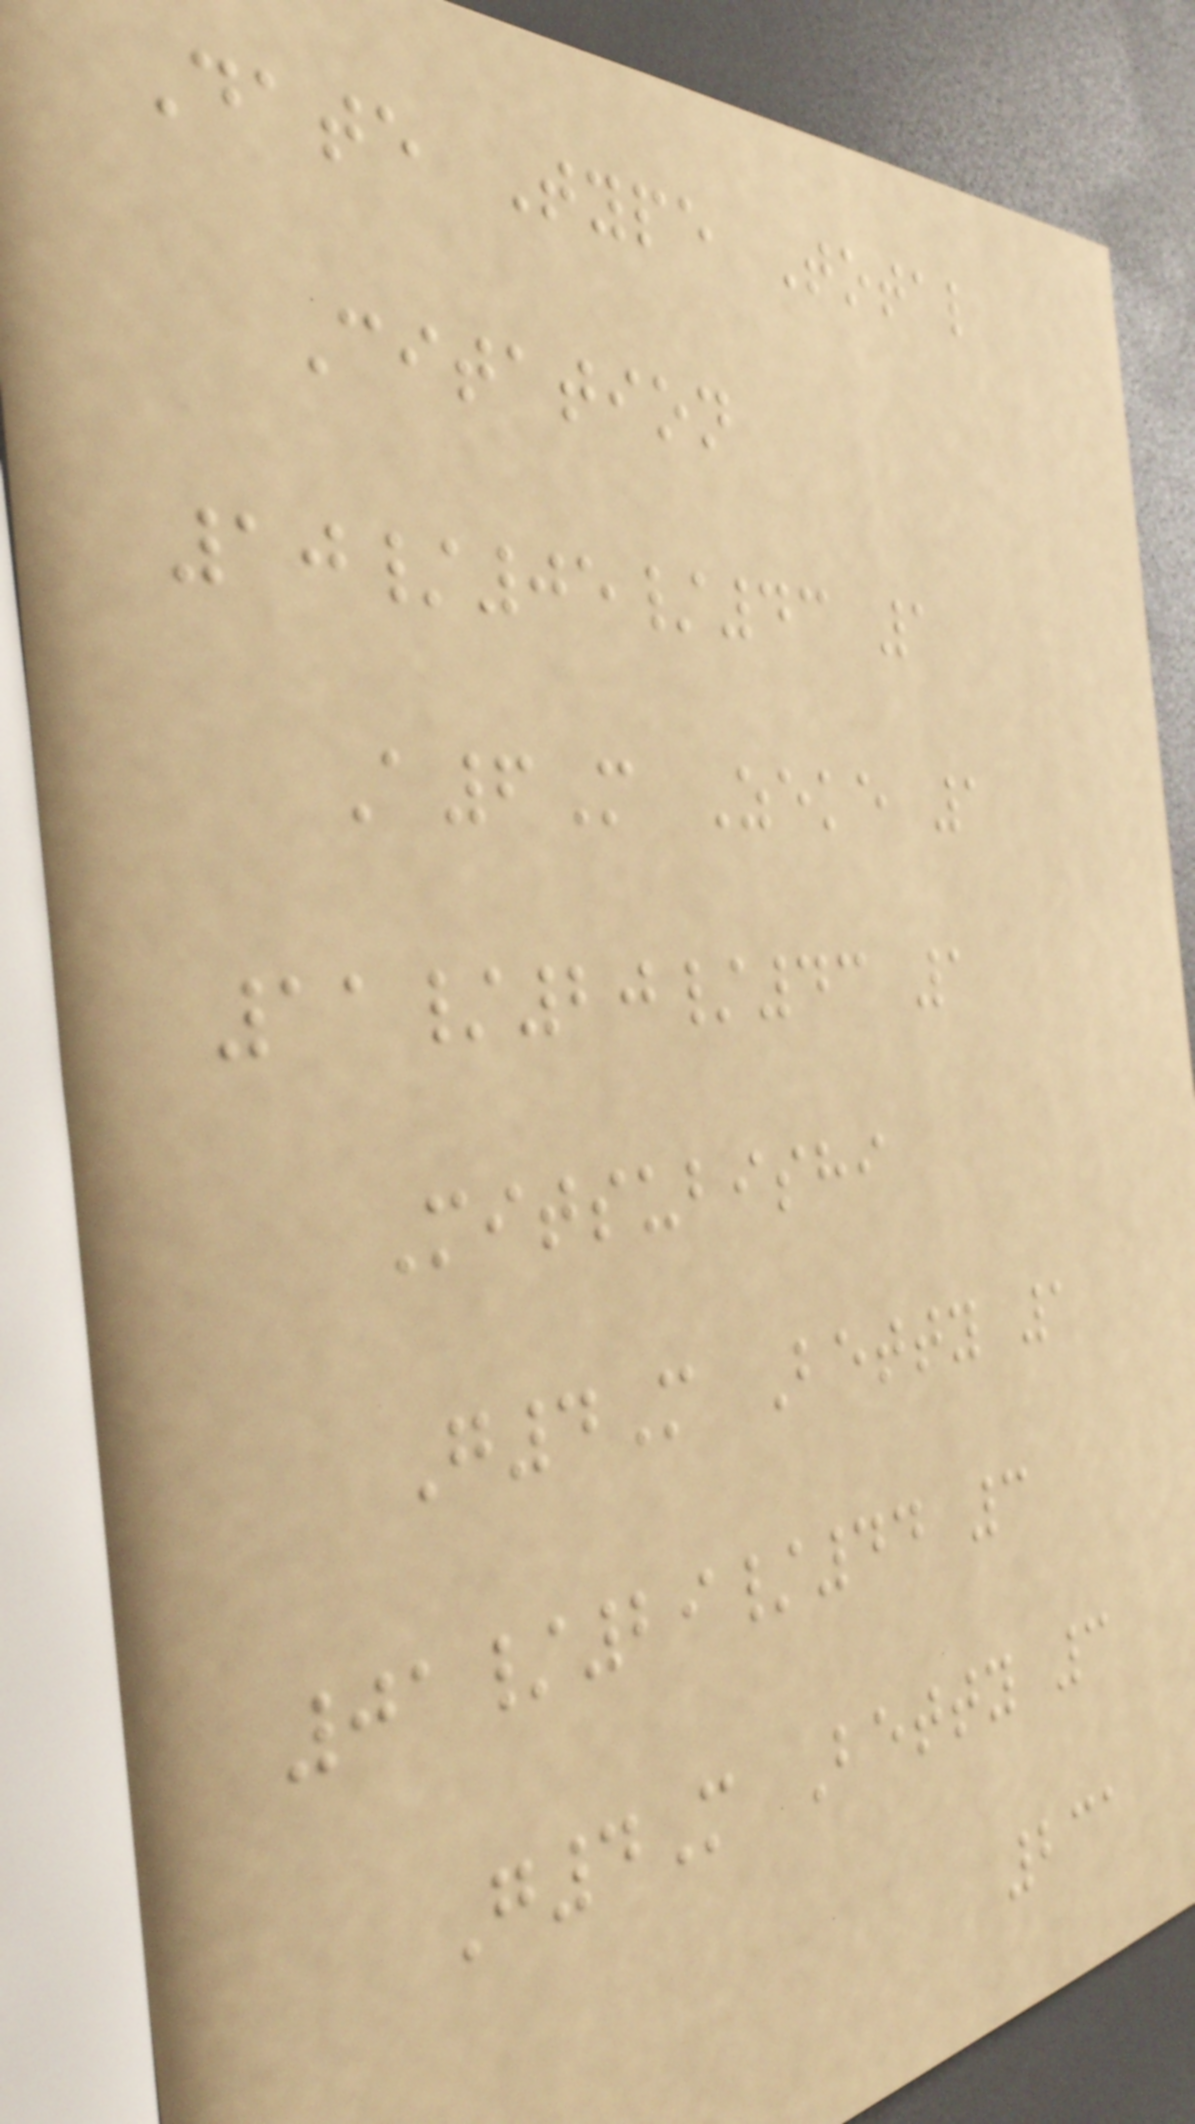Date Type Total
Citation
10/05/43 1
A6M Zeke 1
11/20/43 1
Mitsubishi
G4M Betty 1
01/29/44 3
G4M Betty 3
231
